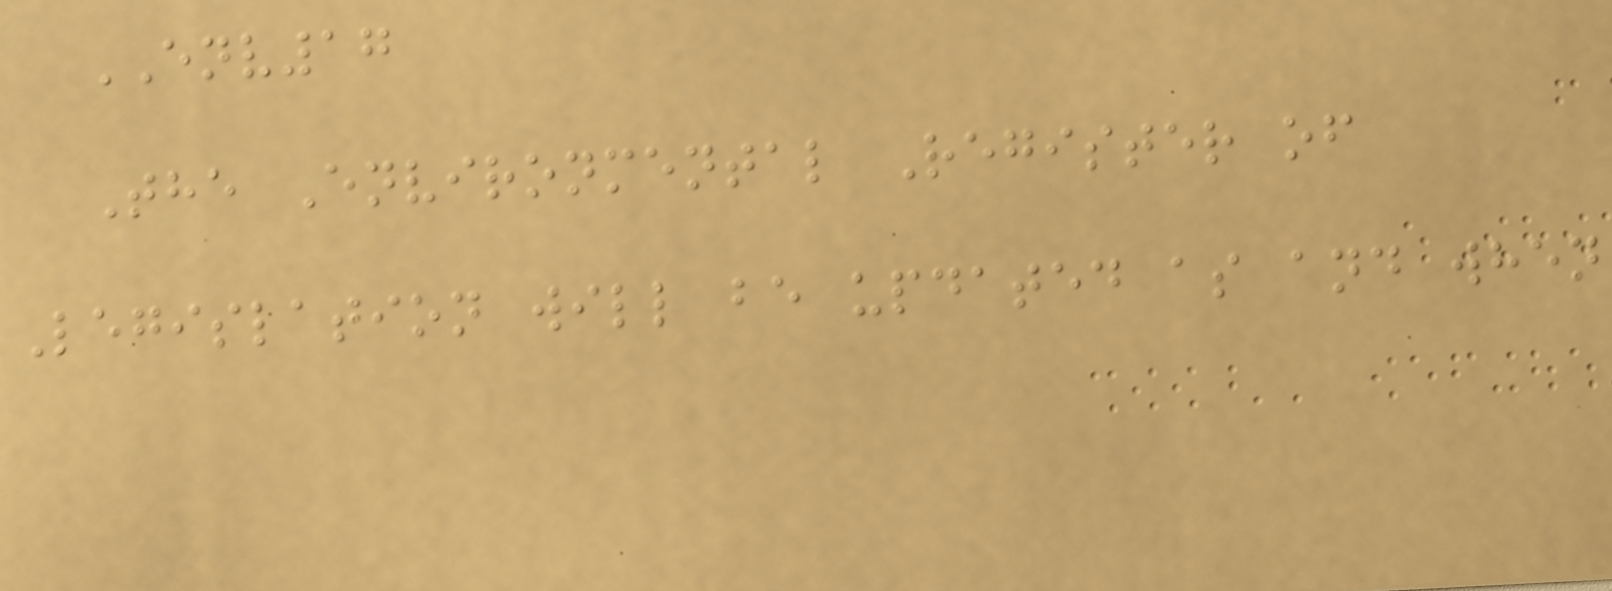ENV17
The Environmental Register of
Legislation will be updated as and when
